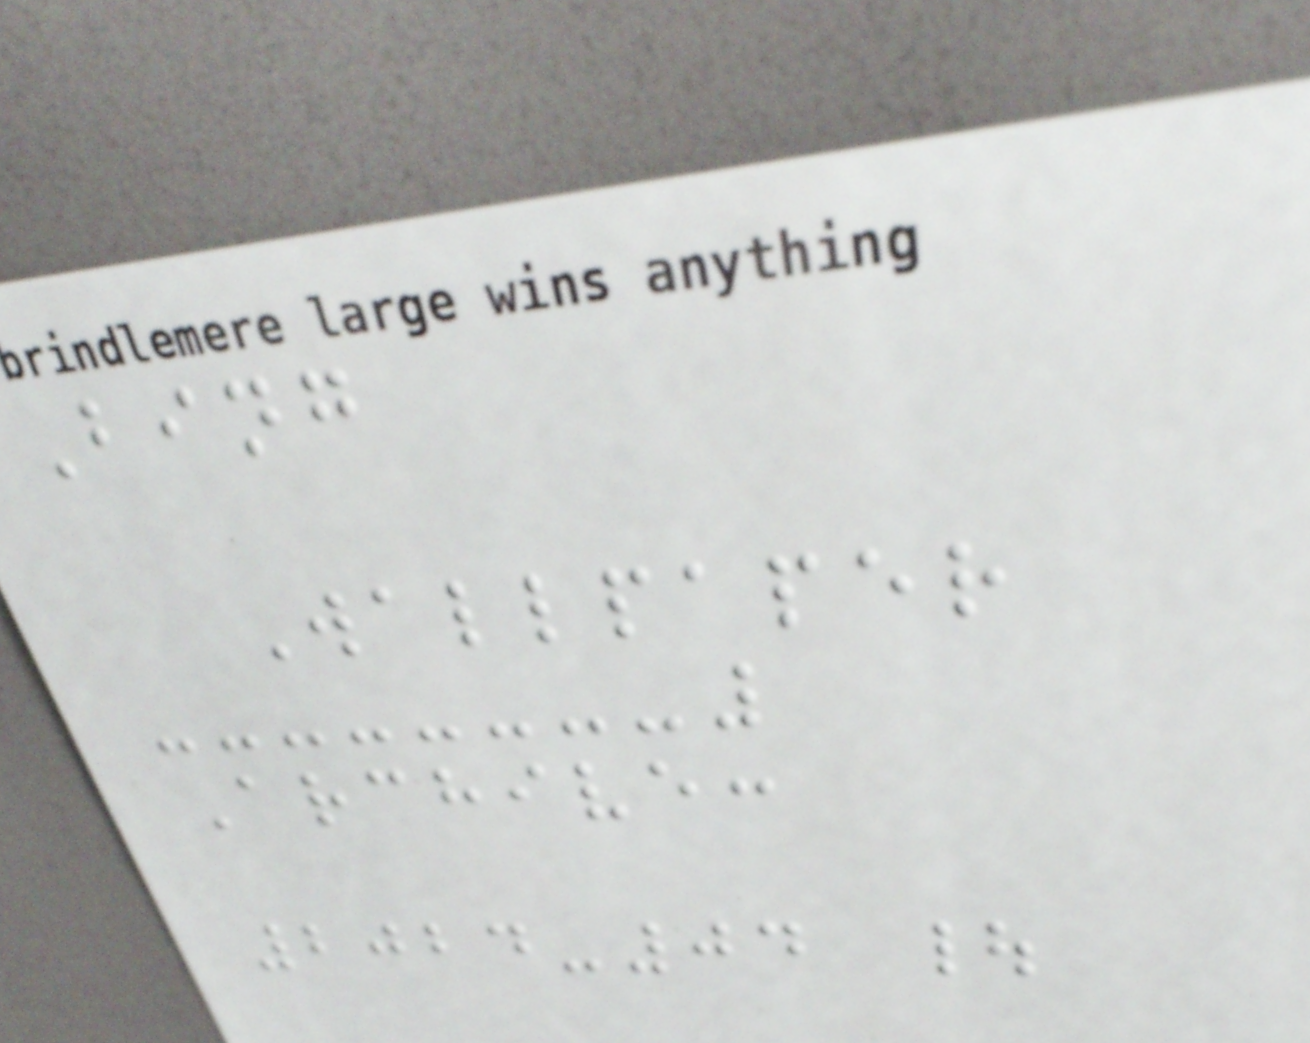Bing
Wallpaper
Archive:
2024-04 |
